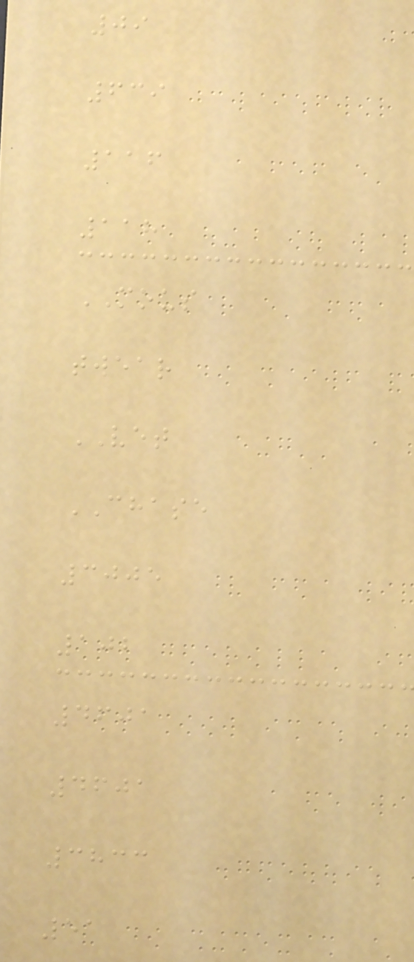09
639
116
118
MOUS
twear
VET
CHASE
3005
102
4601
4601
3833
51
